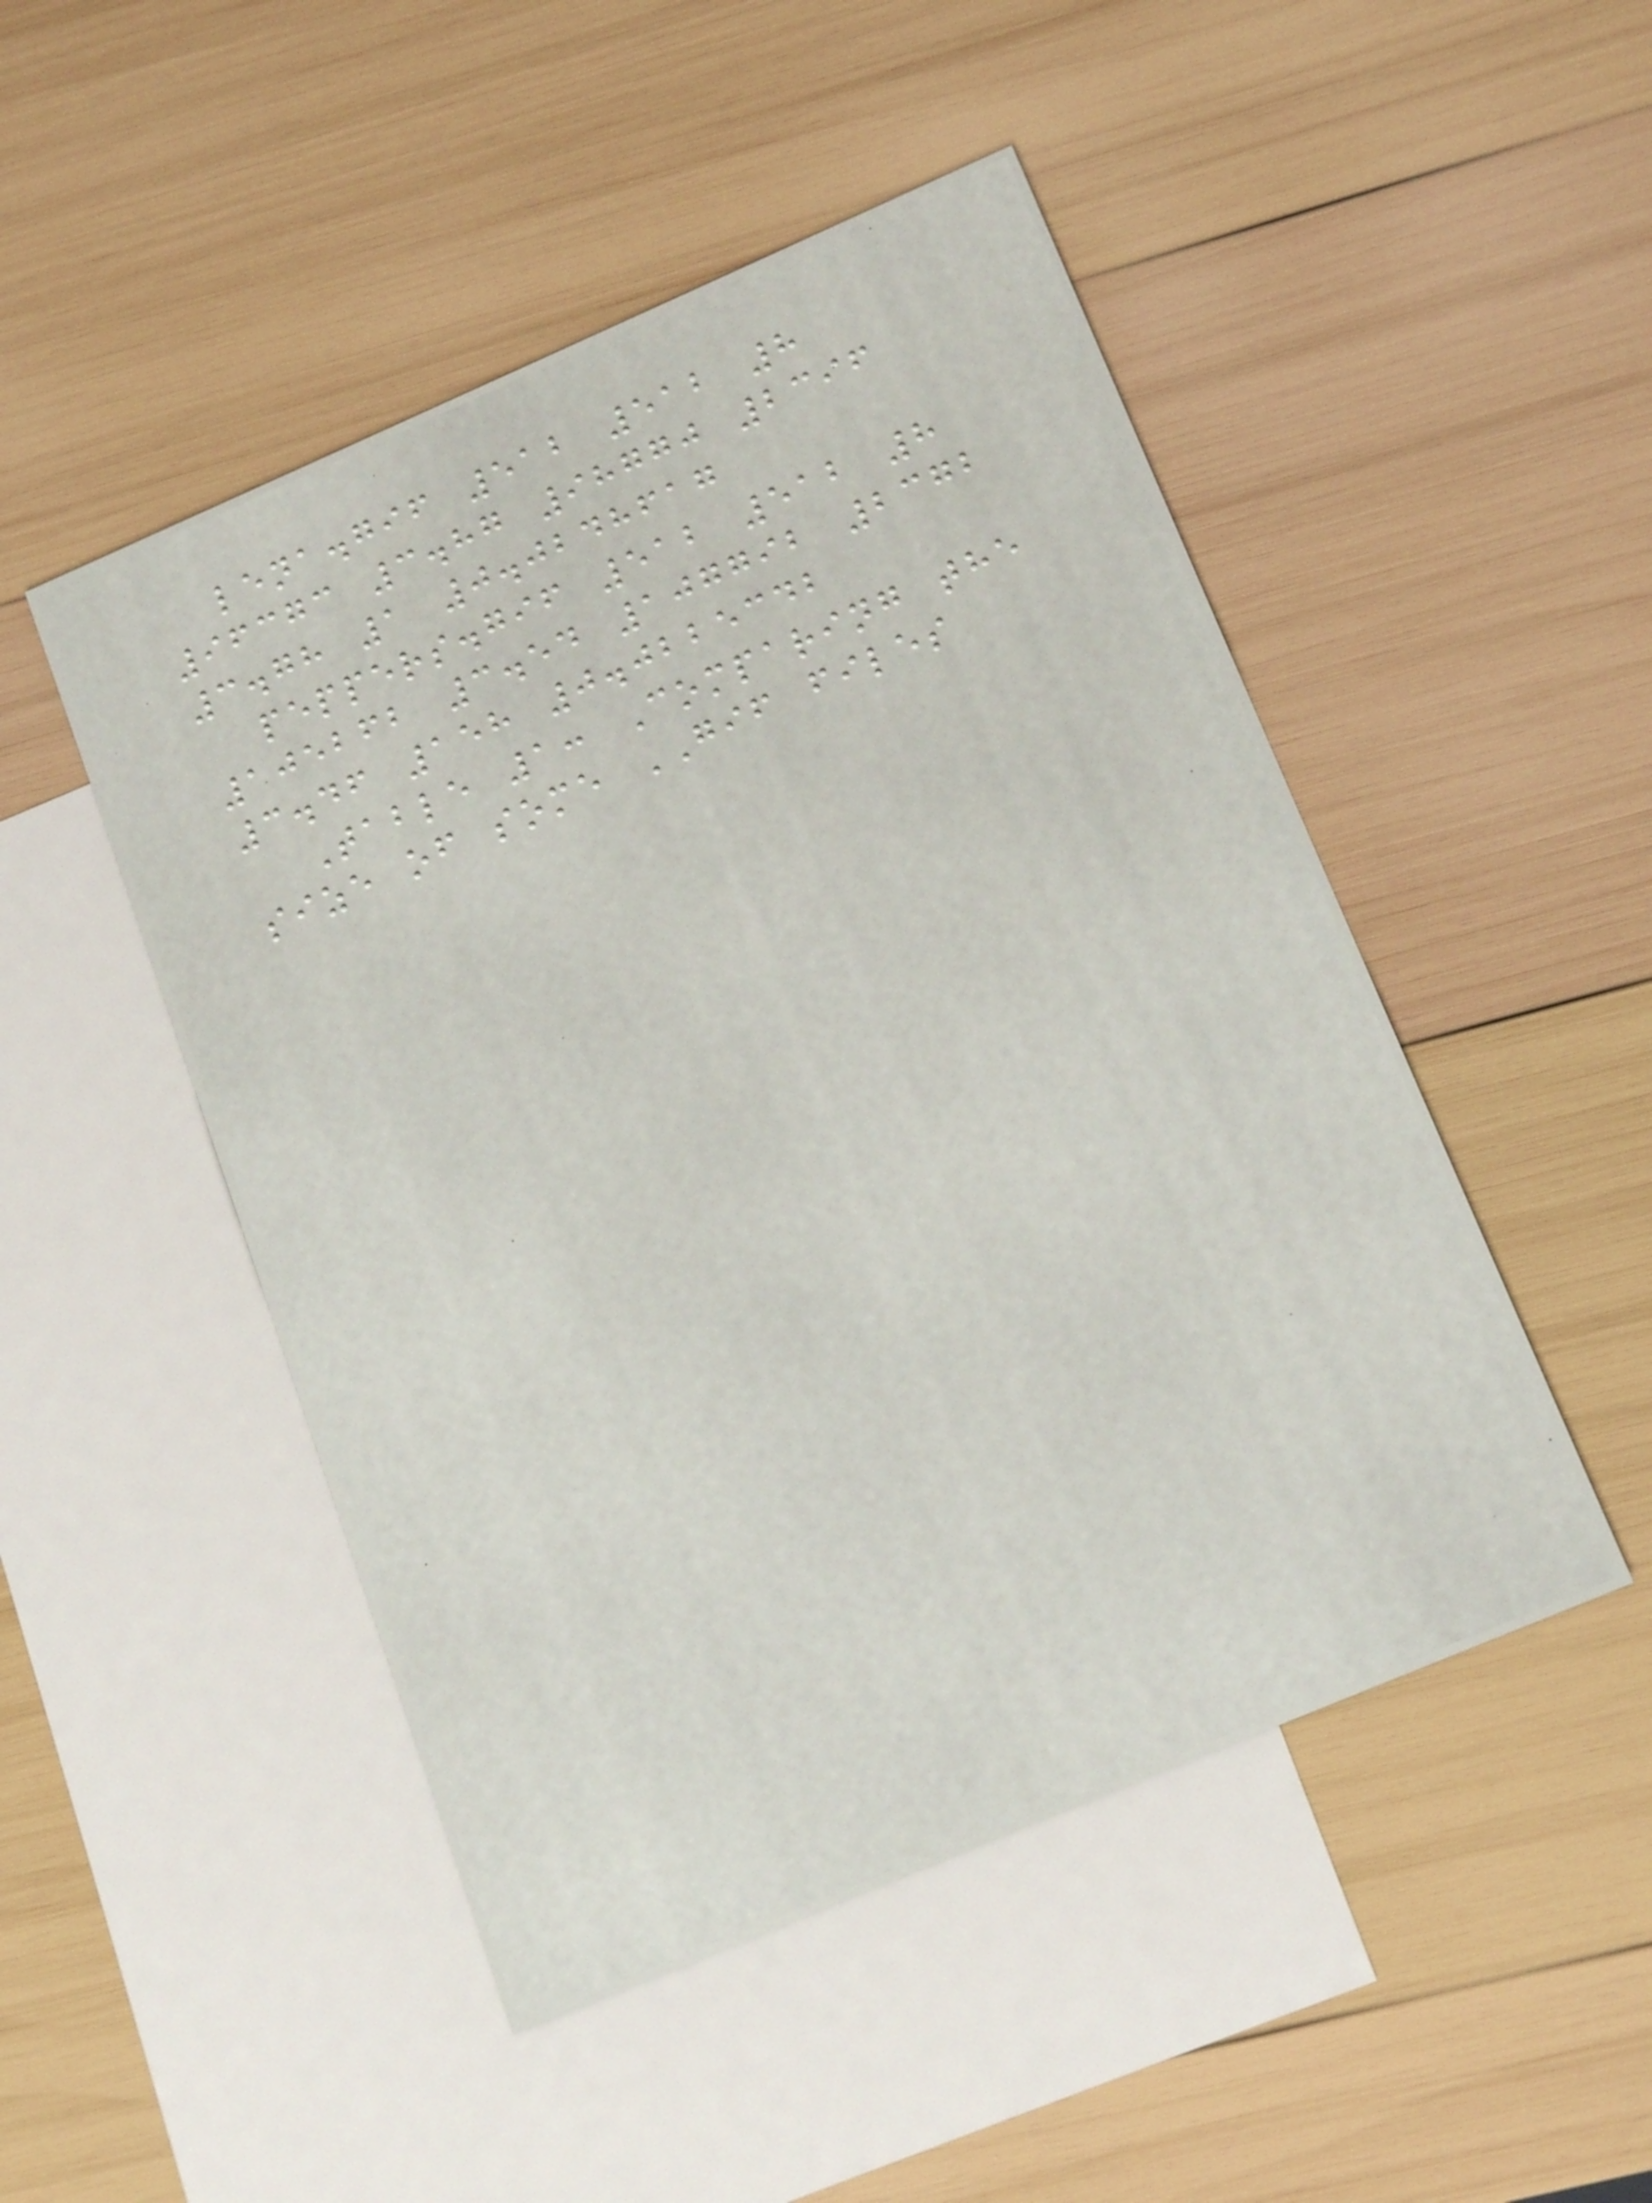lena.gif 512 512 8
96373 3.87 98770 2396
3.78 1 0.0248617
peppers.gif 512 512 8
105262 3.54 107792 2372
3.46 158 0.0225342
Table 1: Comparing the
size of some GIF files
